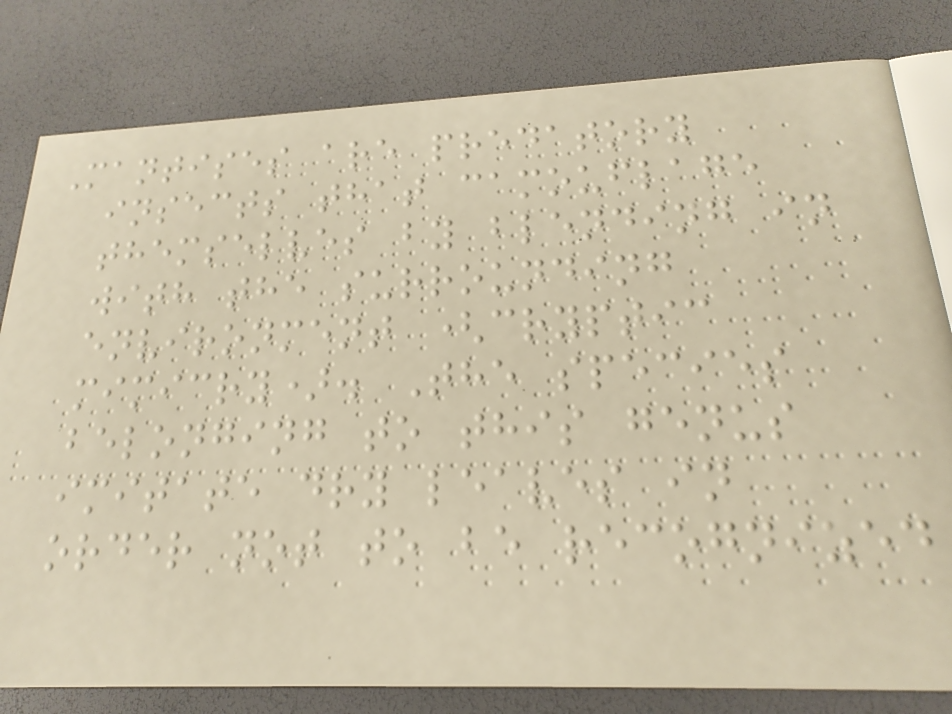Mantises are predatory
insects that camouflage
themselves by blending in
with the surrounding
environment (cryptic
mimicry). The species
belonging to this genus
imitate dry leaves in
order not to be recognized
